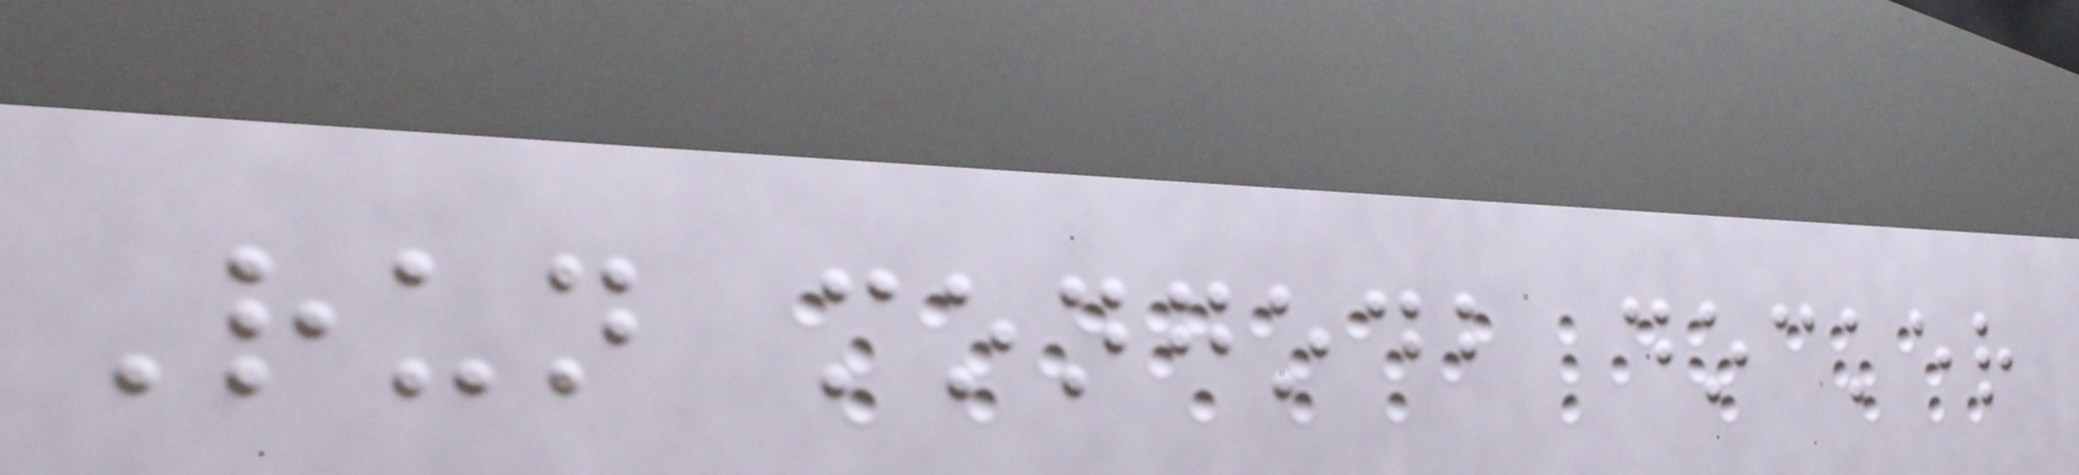Run mongodb docker
